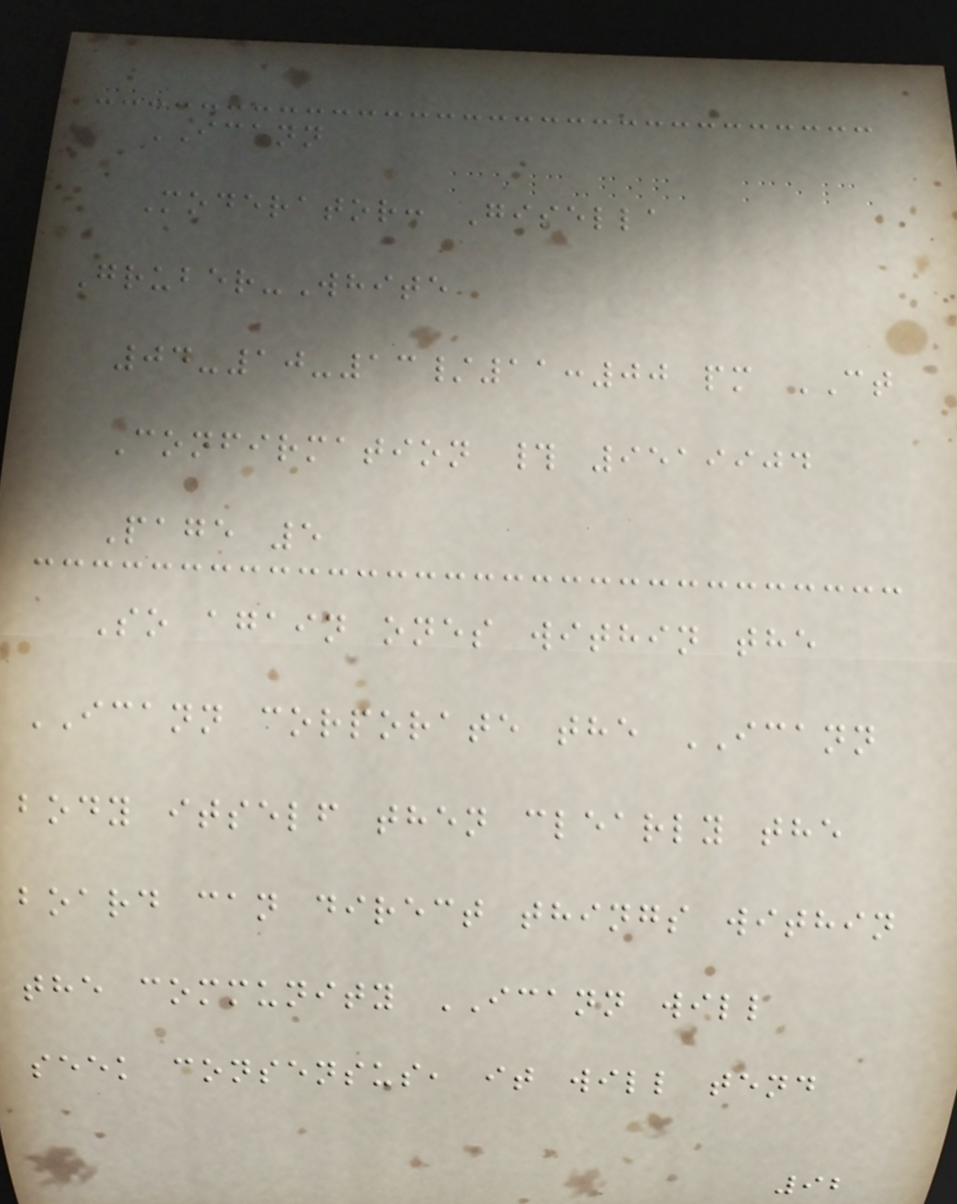ICANN
Moderator: Gisella
Gruber-White
04-10-13/11:00 pm CT
Confirmation # 9519904
Page 5
So again ones within the
ICANN corporate the ICANN
body itself then clearly the
board can direct things within
the community ICANN will
seek consensus, it will tend
92
